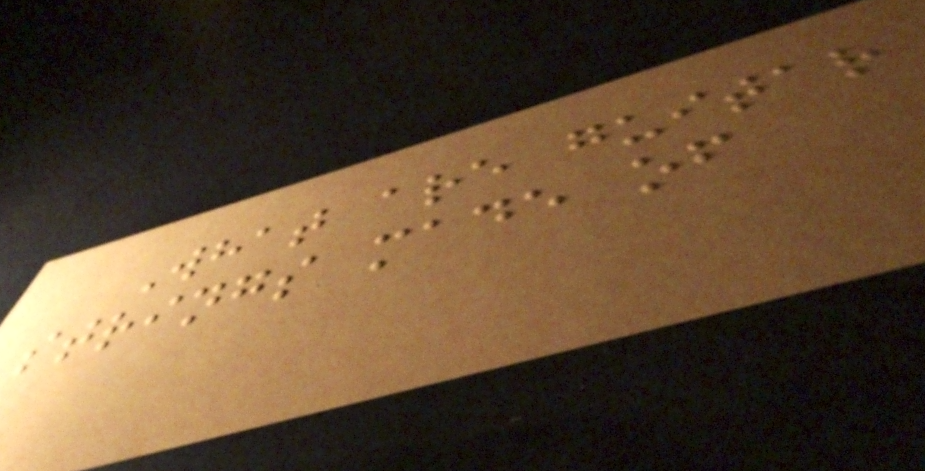What are guitar
strings made of
